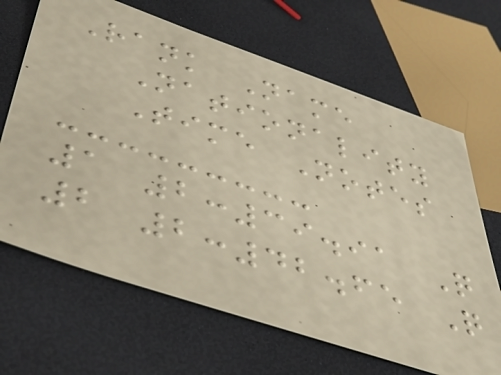Rank Name
Nationality
Time Notes
1 2:39.91 Q
2 2:42.65 Q
